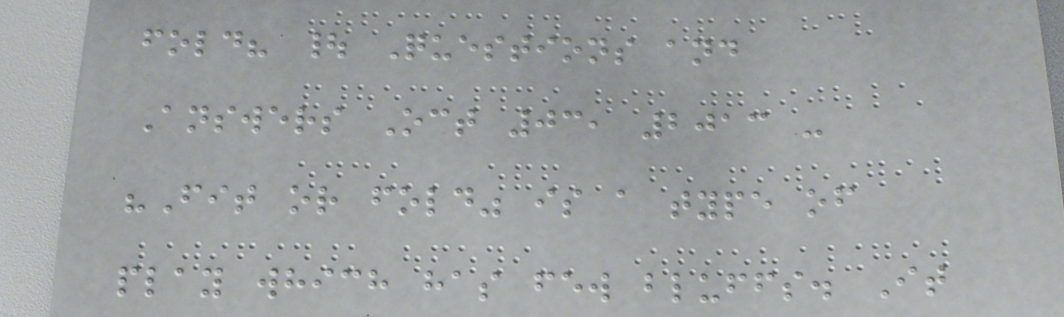fold? | Questions and
Answers Oct 03, 2013 -
"Fit or fold" is a type of
play which has few bluffs. It
